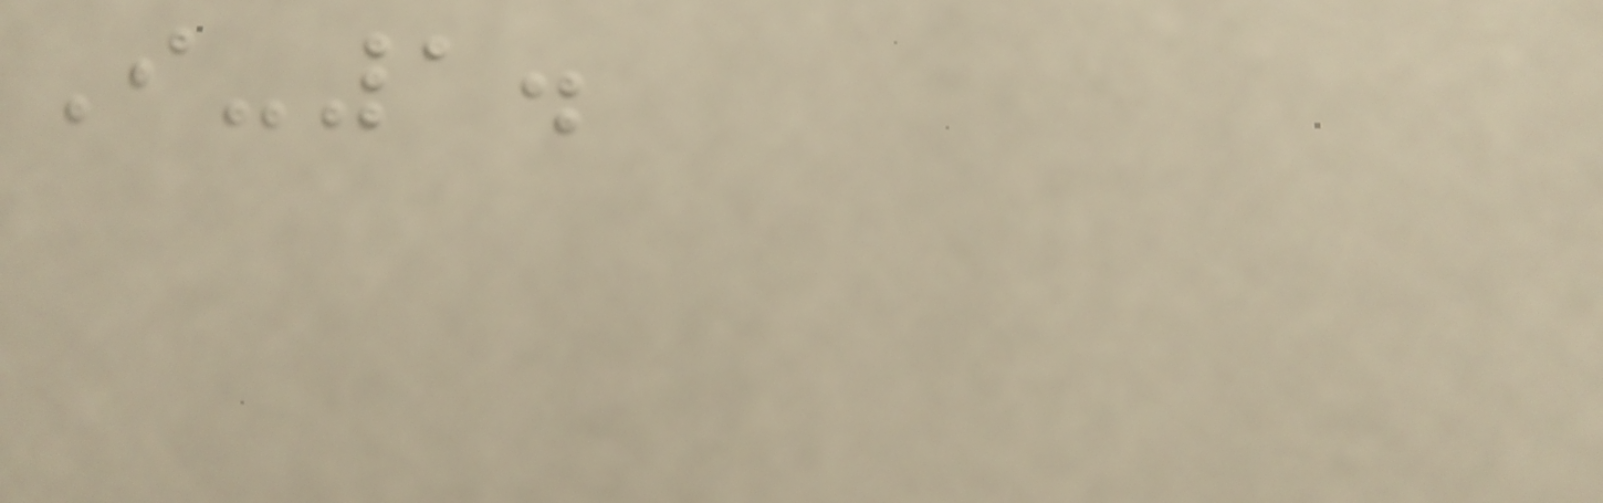I-1.
